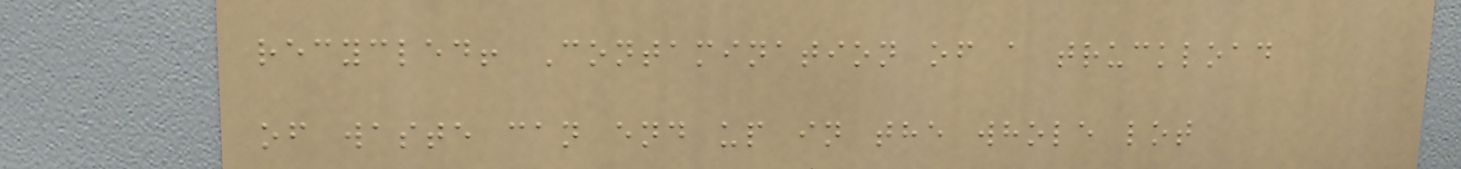recycled! Contamination of a truckload
of waste can end up in the whole lot
